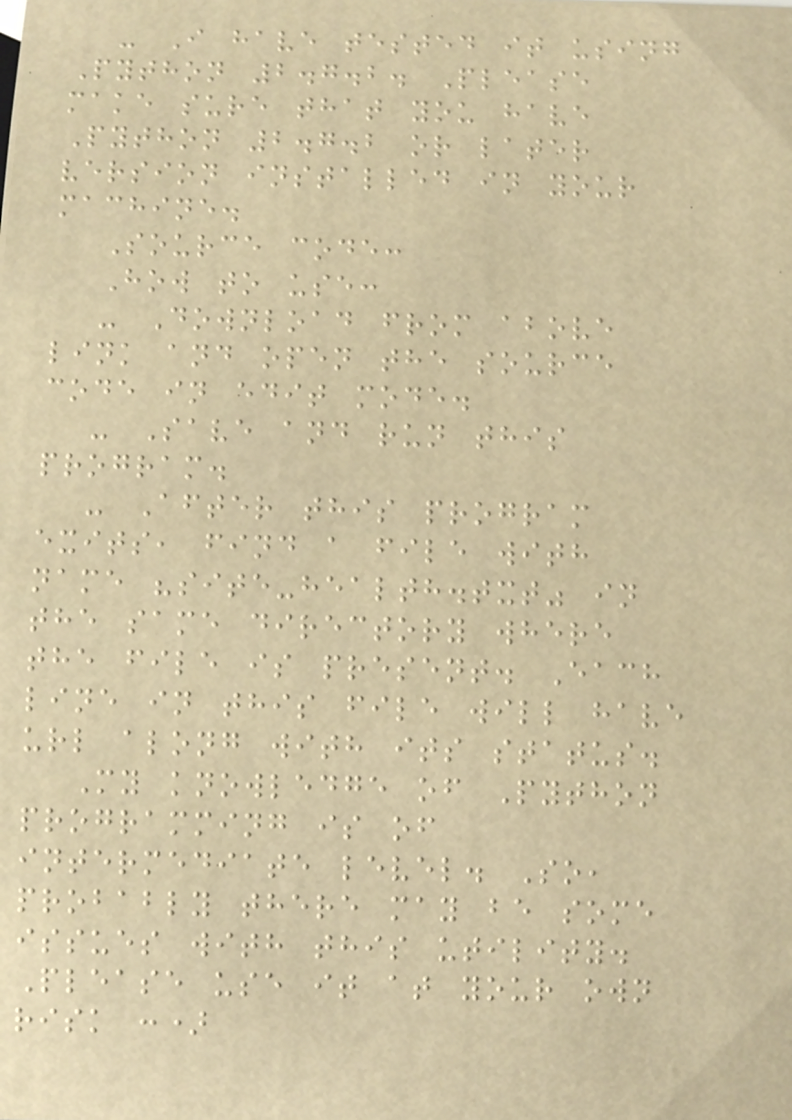- I have tested it using
Python 2.7.2. Please
make sure that you have
Python 2.7.2 or later
version installed in your
machine.
Source code:
How to use:
- Download from above
link and open the source
code in edit mode.
- Save and run this
program.
- After this program
exits, find a file with
name "site-health.txt" in
the same directory where
the file is present. Each
line in this file will have
url along with its status.
My knowledge of Python
programming is of
intermediate level. So,
probably there may be some
issues with this utility.
Please use it at your own
risk :)
